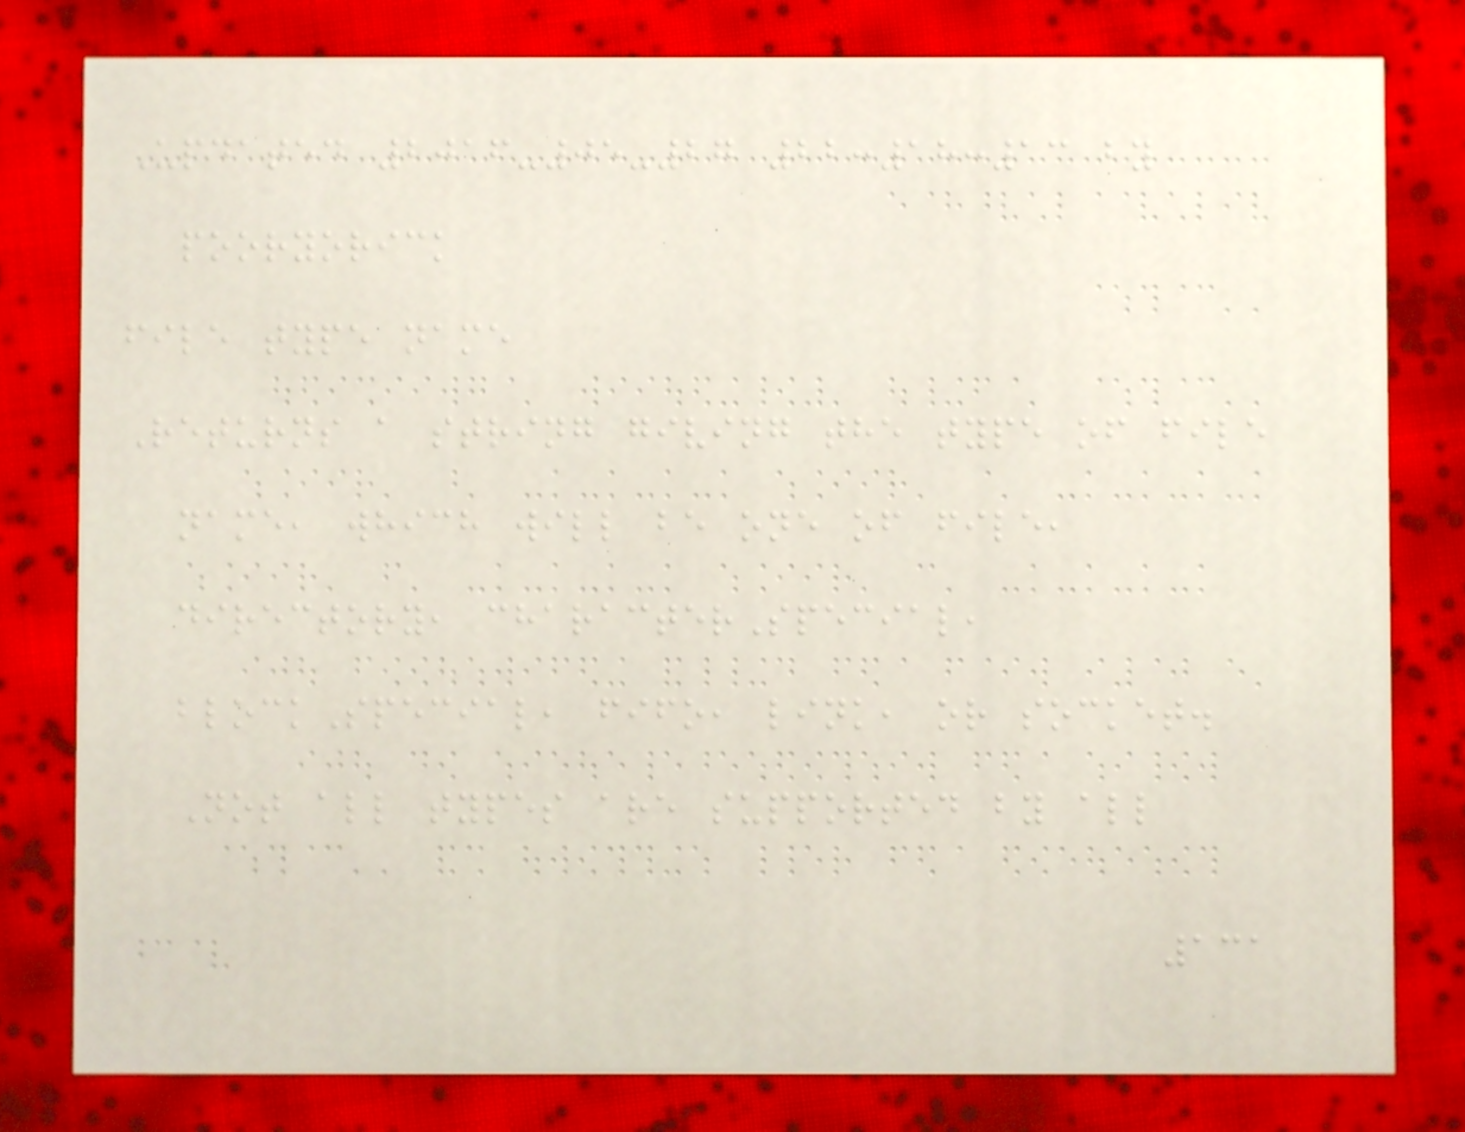Updated 2016-05-27 22:18:13 by
pooryorick
file type name
Returns a string giving the type of file
name, which will be one of file,
directory, characterSpecial,
blockSpecial, fifo, link, or socket.
Not all types are supported by all
131
